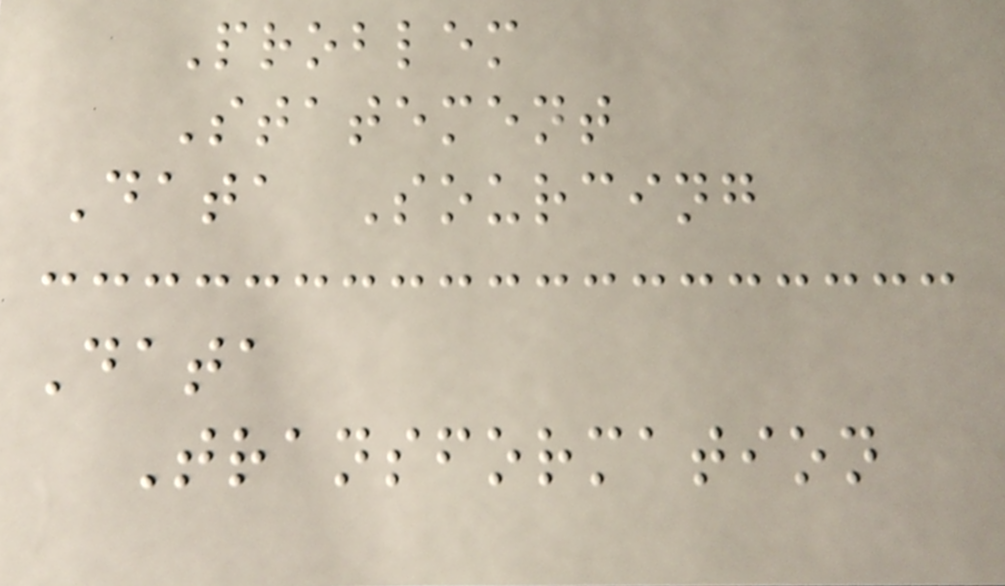Problem
Statement
Data Sourcing
Data
Transformation
